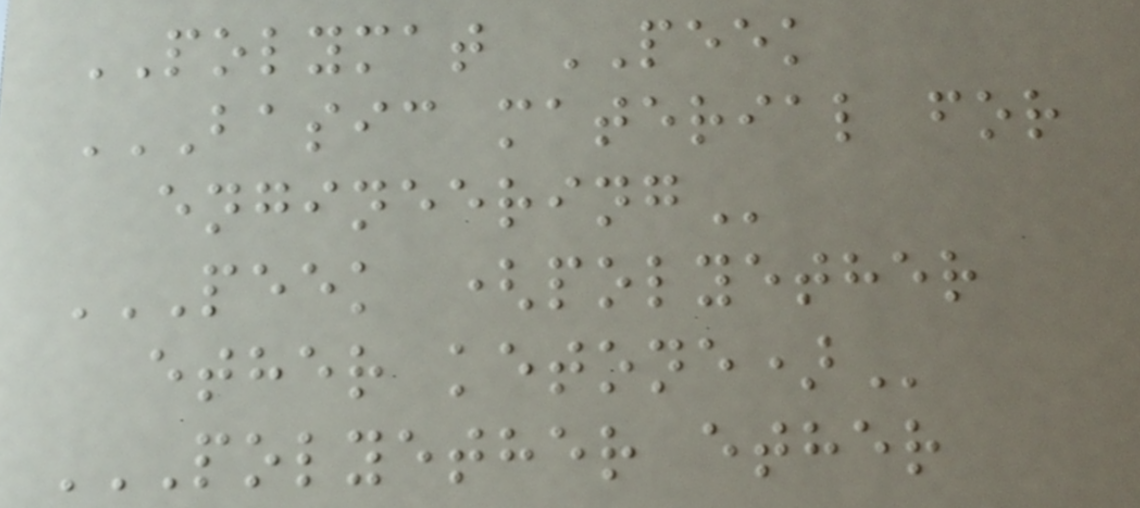POLYMAT PEEK
BASIC MATERIAL FOR
ENGINEERING
PEEK (POLYETHER
ETHER KETONE)
POLYETHER ETHER
